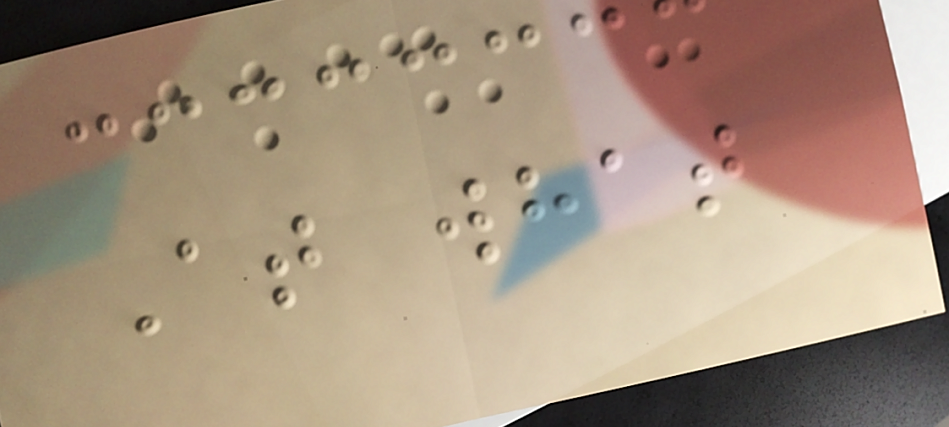At what
